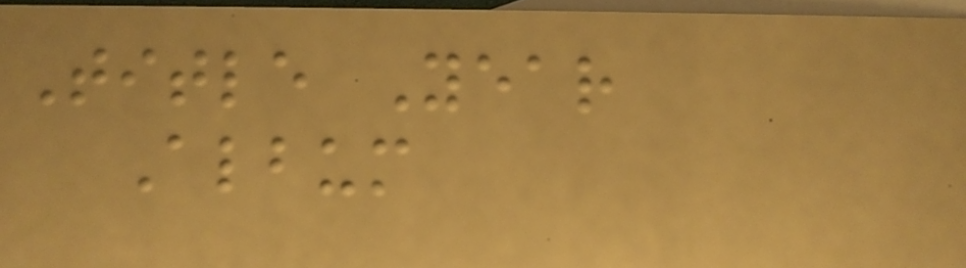Title Year
Album
